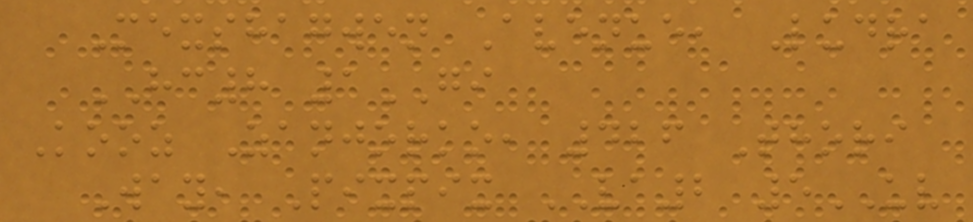Mexshagwen Avenue, Ludra
HC8 1GI
Kooz Zanjorko, 426 Thori
Way, Pixpix VA2 5UV
